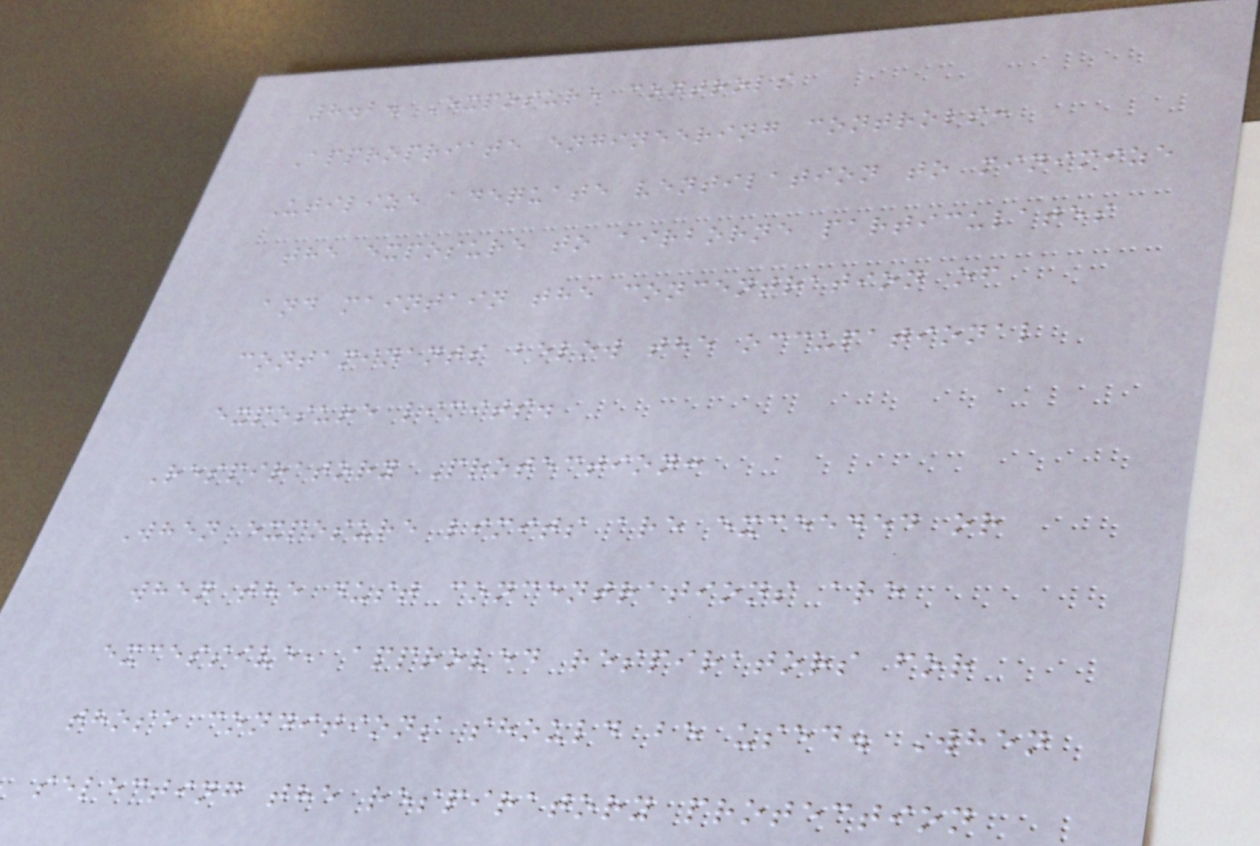8.2. Exposure controls
Appropriate engineering controls:
Utilize adequate ventilation to minimize
the exposure to airborne particulates
and maintain the concentration of
contaminants below the occupational
exposure limits.
Respiratory Protection:
When exposure limits are exceeded or
when the dust concentrations are
excessive, approved respirators for
those conditions should be used. When
selecting the respiratory protection
